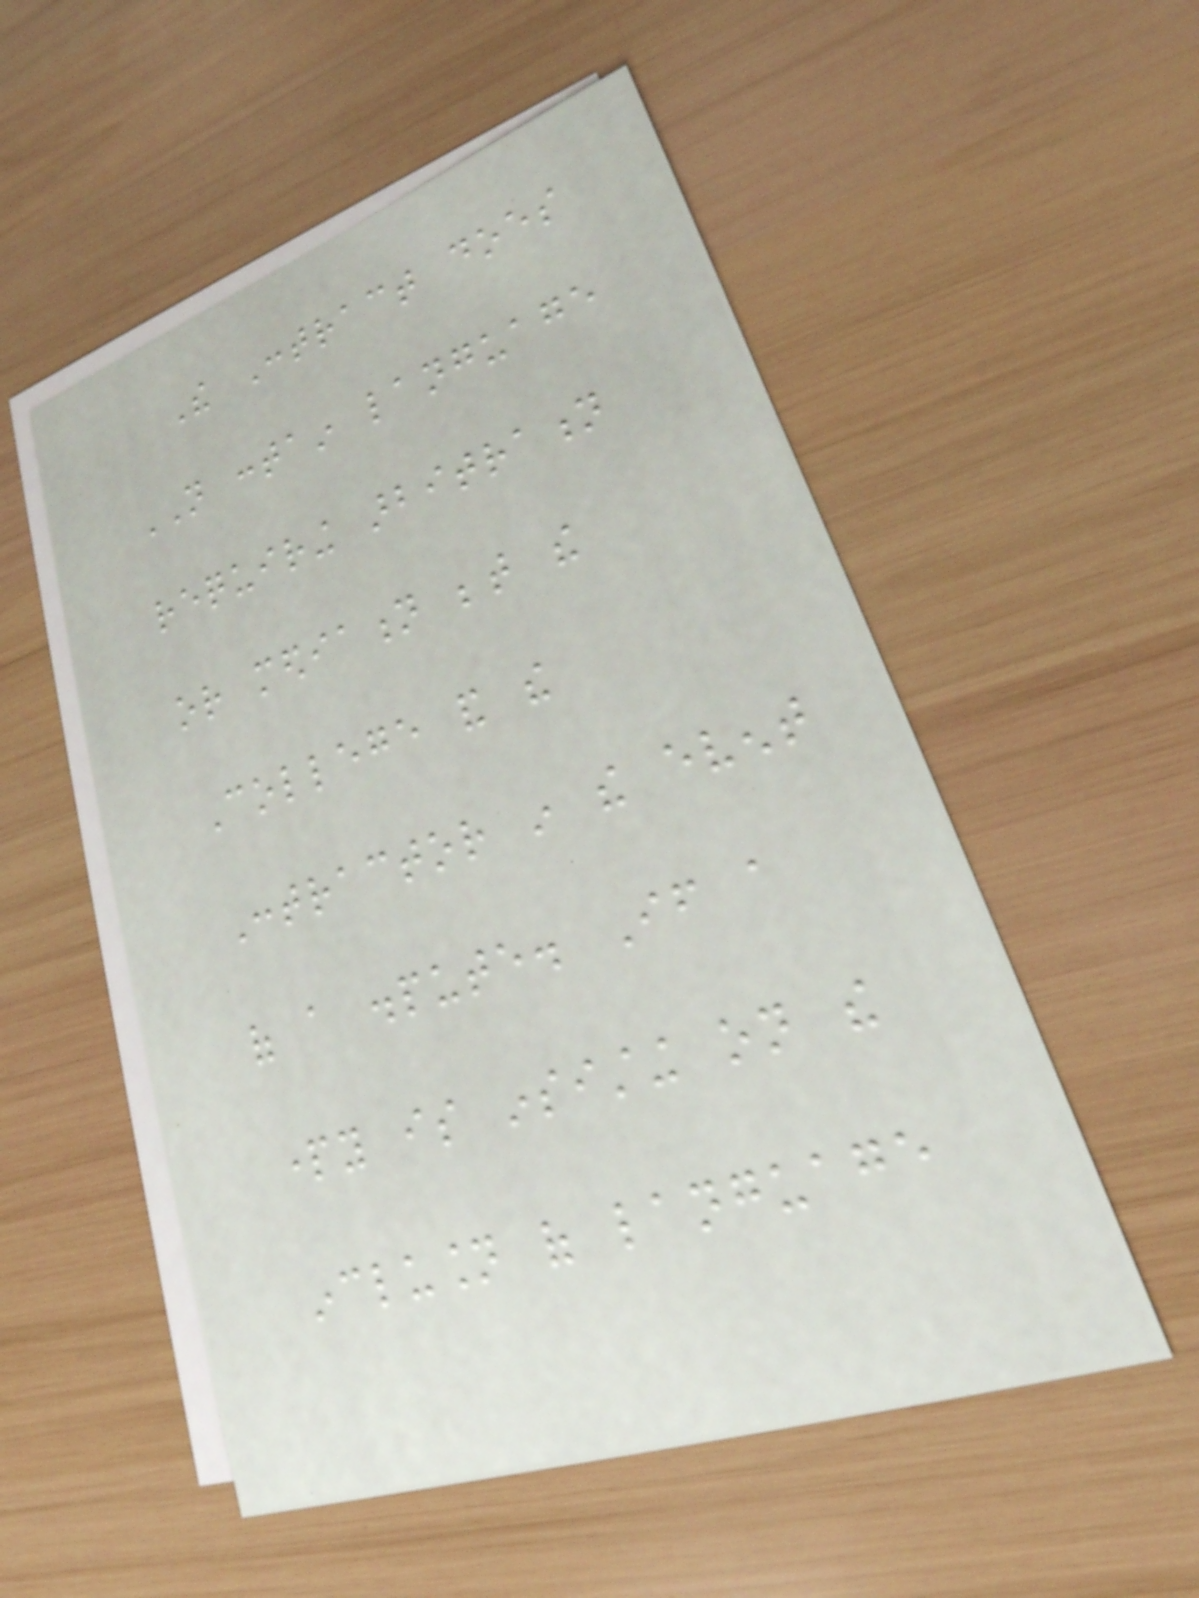The Contract does
NOT contain language
requiring arbitration
or mediation between the
College and the
Contractor in the event
of a dispute. If a
party is insisting on the
inclusion of language
